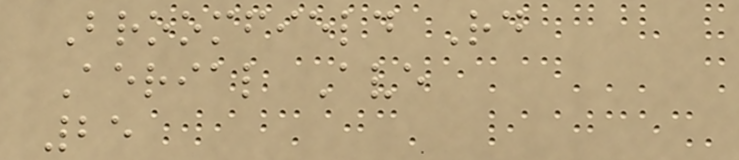Broomfield Rd
Aerial Ave
25
